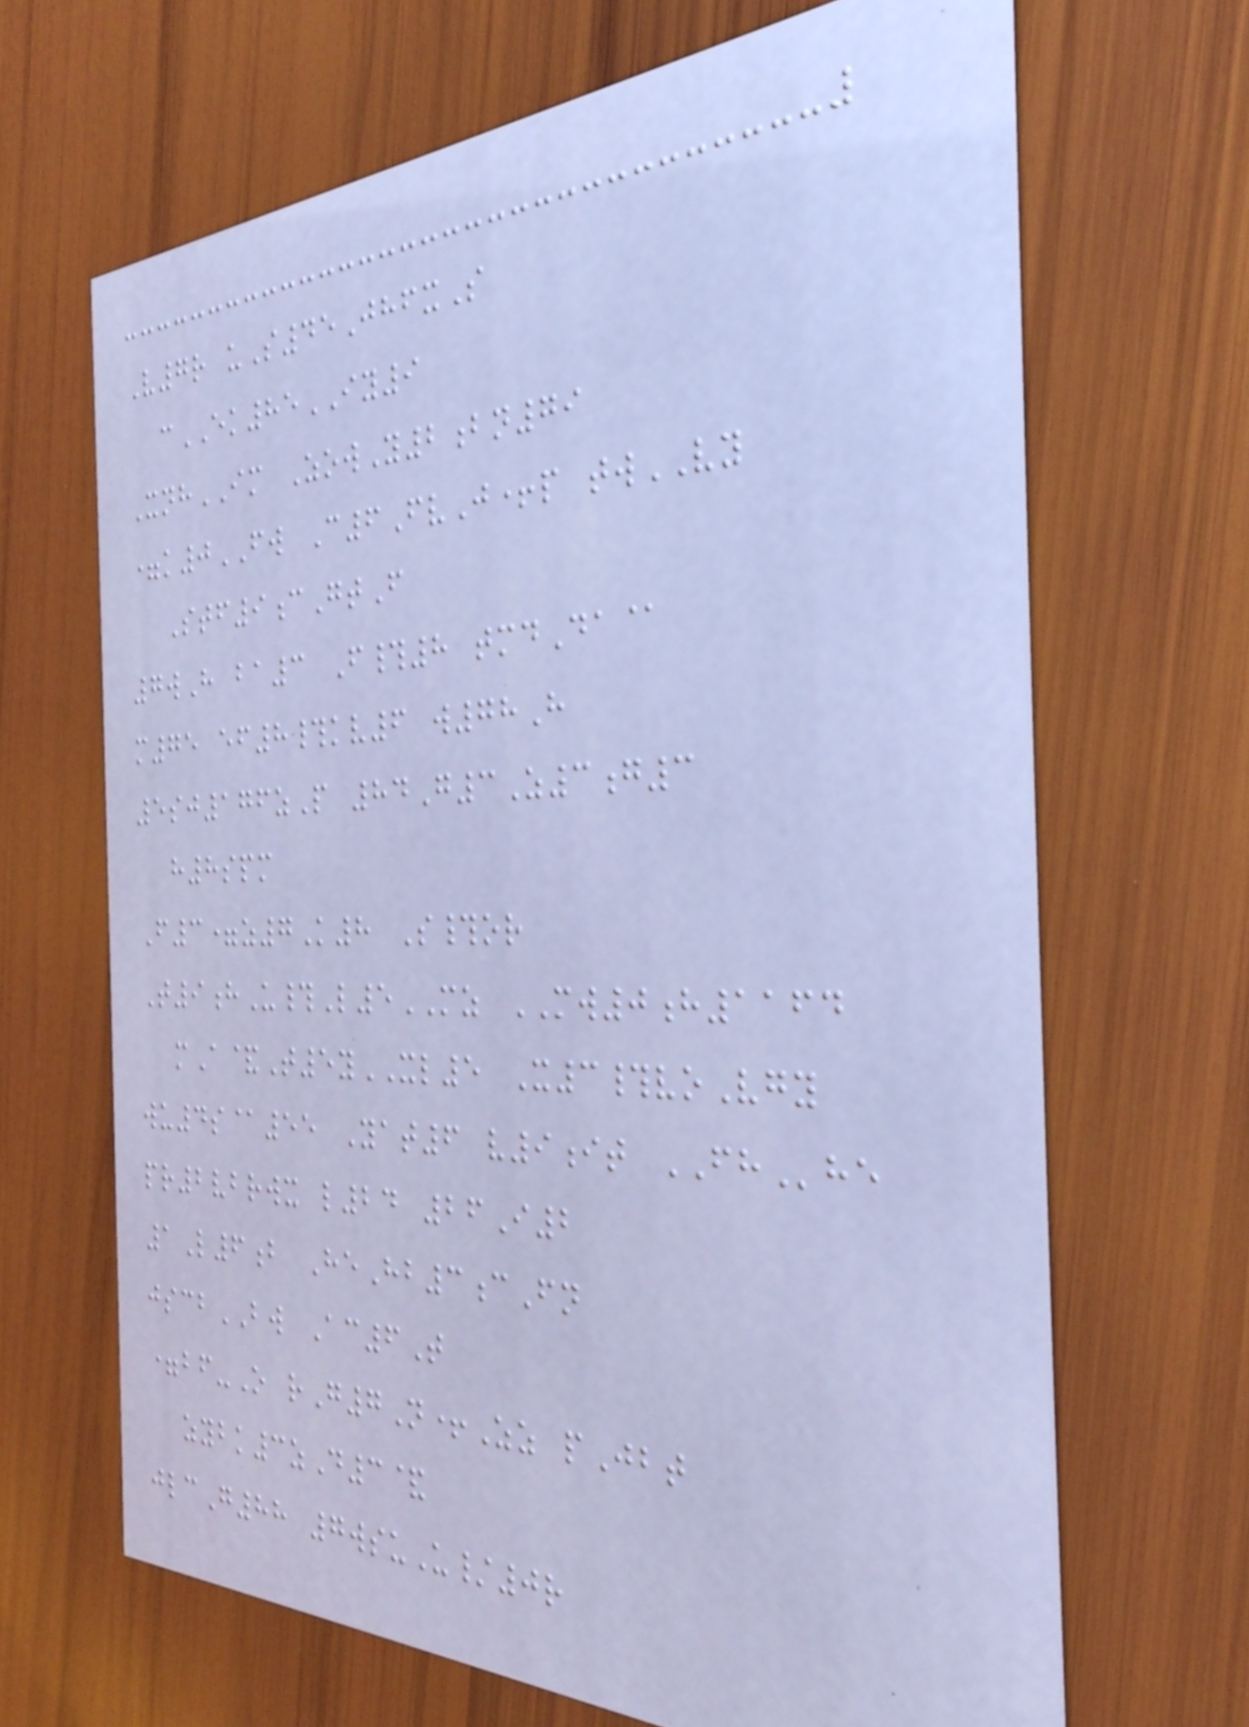V7r uS45JhfxS
cEK85IY9
XnhIM ZowY2bn79
=k0FW C6FvJ+p twVY
Stf9cGtF
7wH ba3 F#8 tmdDa@
m75 ef8#kv6 w78H
5sj176zP 84G3Z3g3
h8spm
F3=z7K8 S#or
T9hU#L5MZ MW0h1164
mA&T5yXL5 X3#voVgy
wu4s@55 Yat6 v9it FHhe
pr2vbrwx l24 26I2
1L6b HeHb3cFn
jscbBW Ac6T
=bf-O rG7N+Zz pJbt
zybk3zD3&
jlcG88 7wsuU/0r
